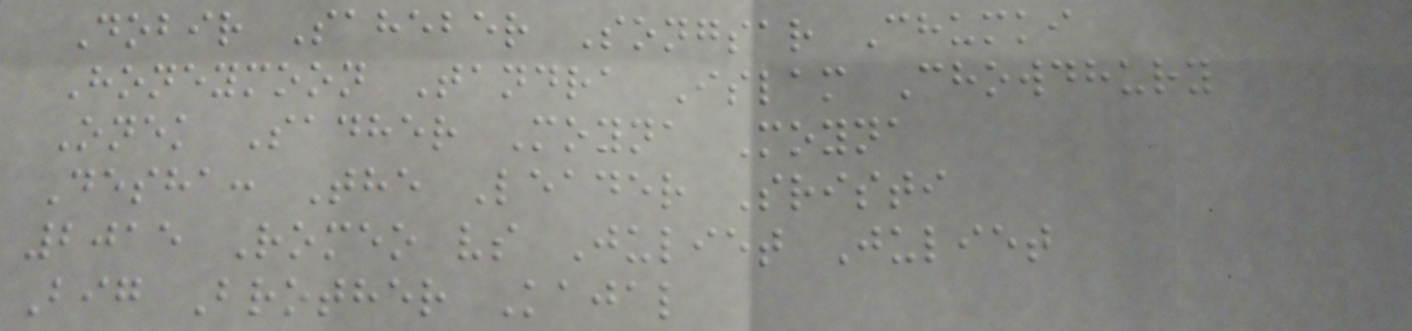Dobir Saheber Songsar Chumki
Honeymoon Tandra Islam Chowdhury
Onek Sadher Moyna Moyna
Desha: The Leader Sristi
2015 Romeo vs Juliet Juliet
Big Brother Kajal
